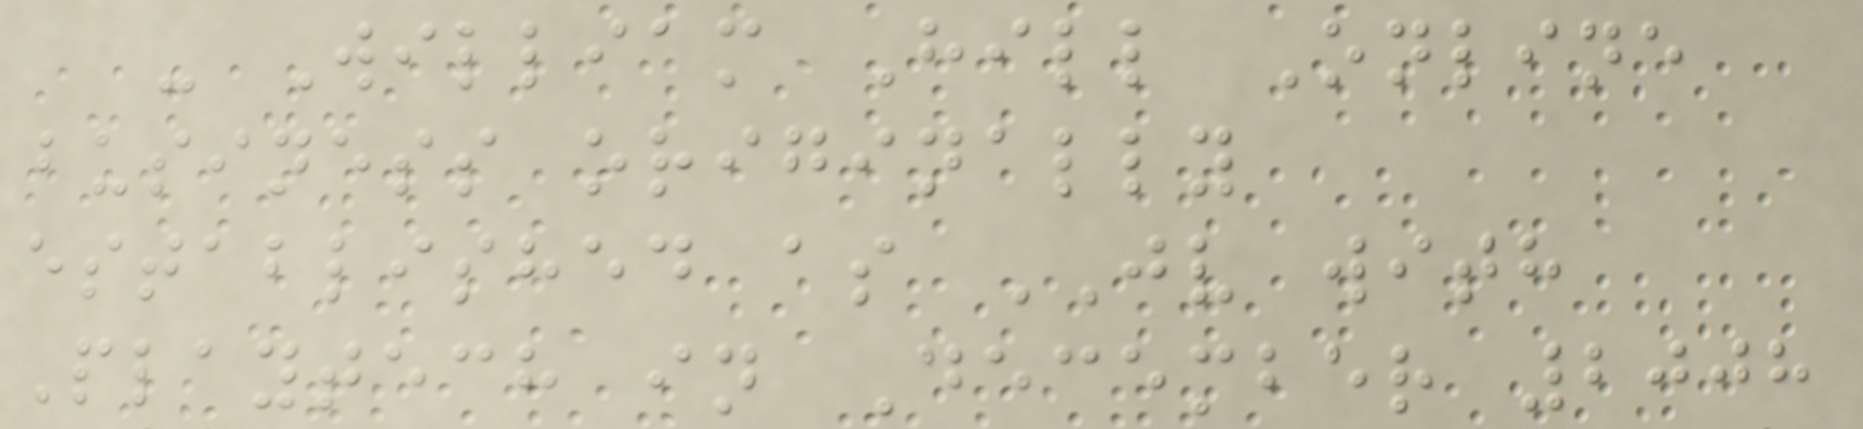- William Hill Online
business originally
established as JV with
Playtech in December 2008
